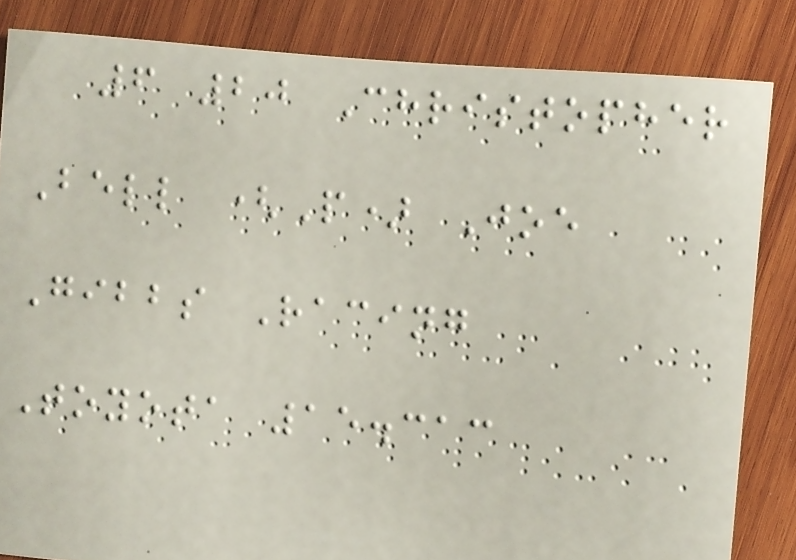6 20 Christopher
Bell (P) Joe
Gibbs Racing
Toyota 15.313
